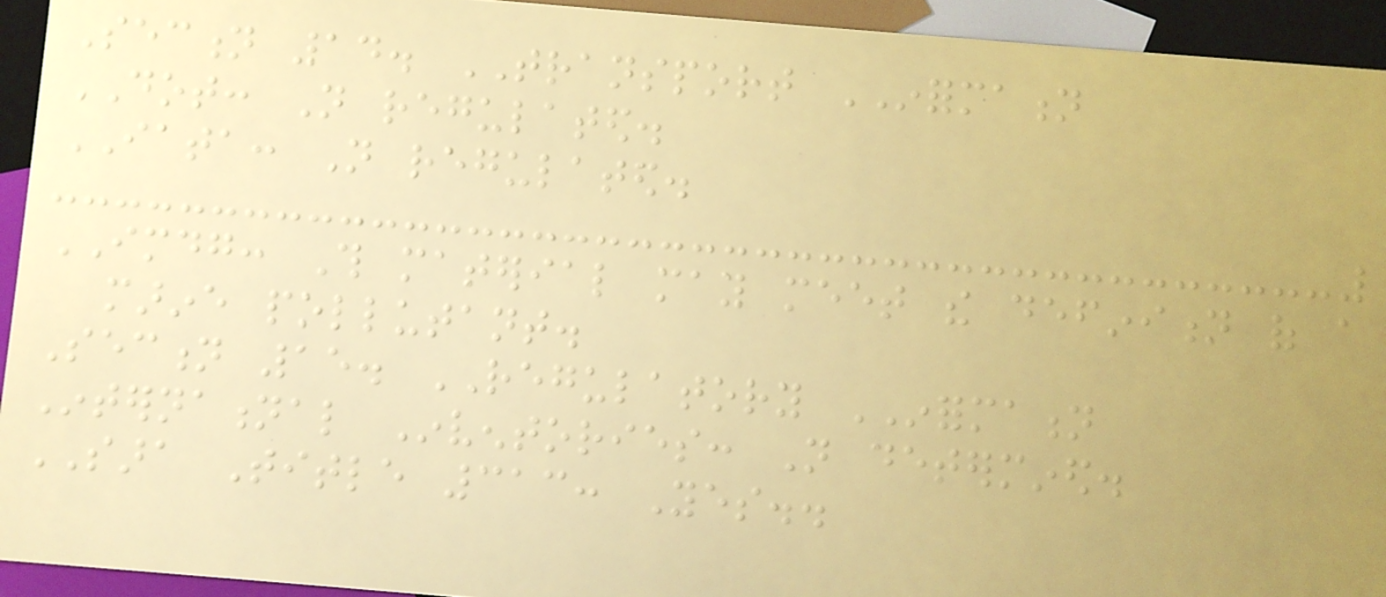Section 14. TRANSPORT INFORMATION
DOT: Not regulated.
IATA: Not regulated.
IMDG: This material may meet the definition of a
marine pollutant.
Section 15. REGULATORY INFORMATION
International Inventories: Not determined.
SARA Title 313: Yes..
